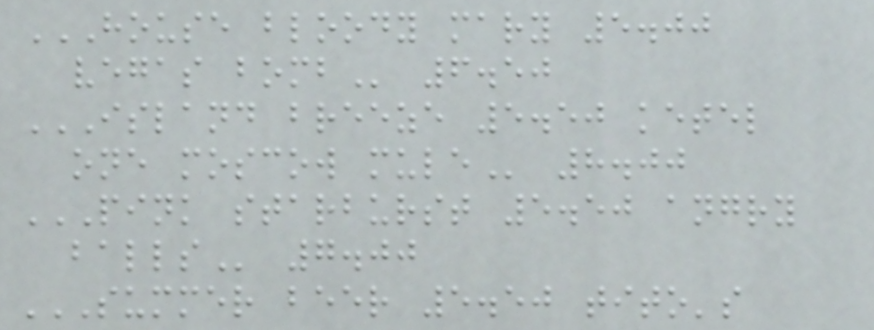HOUSE BLOODY MARY 5.00
VEGAS BOMB 6.50
ISLAND BREEZE 5.50 KETEL
ONE MOSCOW MULE 8.00
PINK STARBURST 5.50 ANGRY
BALLS 7.00
SUMMER BEER 5.50 TITO'S
